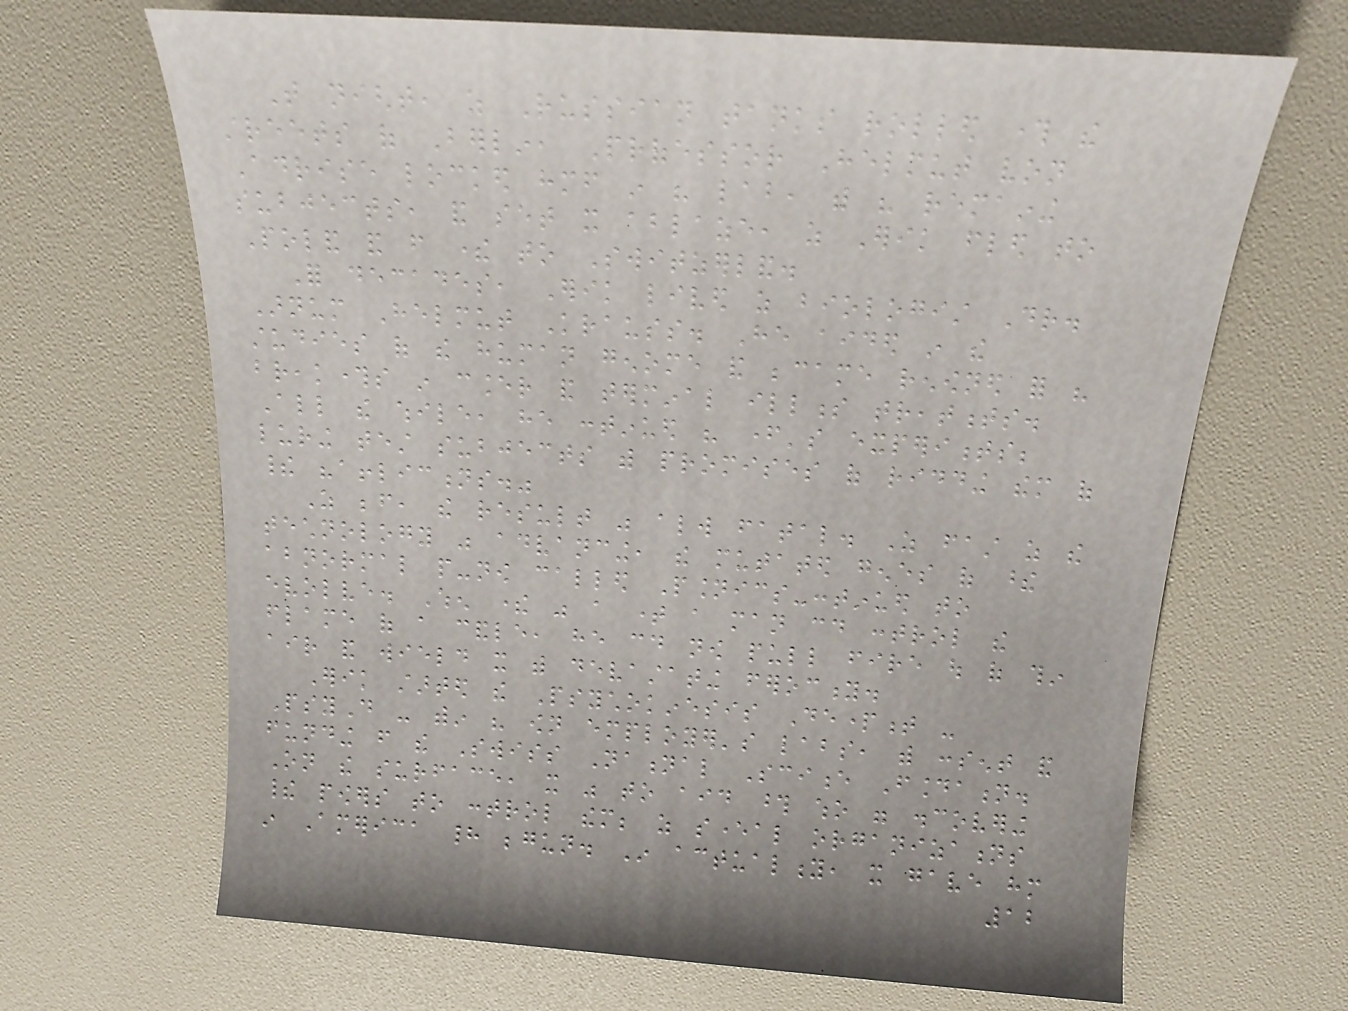That night, as Russian tanks rolled through the
streets of Berlin, Professor Helmut von
Adrise locked himself in his lab, with his remaining
subjects, and set it ablaze, as Erik fled to
Poland and from there to Switzerland.
For decades, Erik lived as biologist Dr.
Arnum Helmut Krauss. He aided in the
studies of the human genome and became renowned for his
breakthroughs in cancer and terminal illness treatments.
All the while, he continued his father's experiments;
luring test subjects with promises of ridding them of
their "afflictions."
As before, the result was always fatal. As fast as the
technology was advancing, the mutated genes of these
abnormal people-now called Psionics-continued to
evolve. When there was a time a man could control the
flame of a candle, he could now pull fire out of thin
air and wield it with devastating ferocity.
Erik started the Psychokinesis Department -
PsyD - within his own employer's labs, with consent and
funding from the Swiss National Science Foundation.
On the surface, it was to aid those who were discovering
their powers to control them; as several organizations
in America had begun. In actuality, it gave him
12
